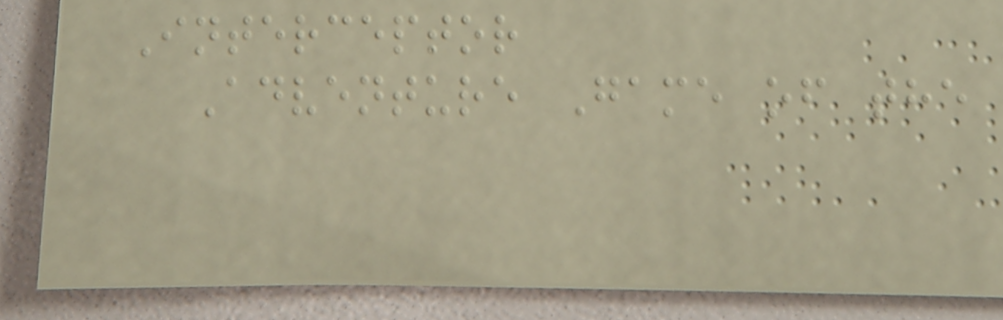Interceptor
Adventure Game of the
